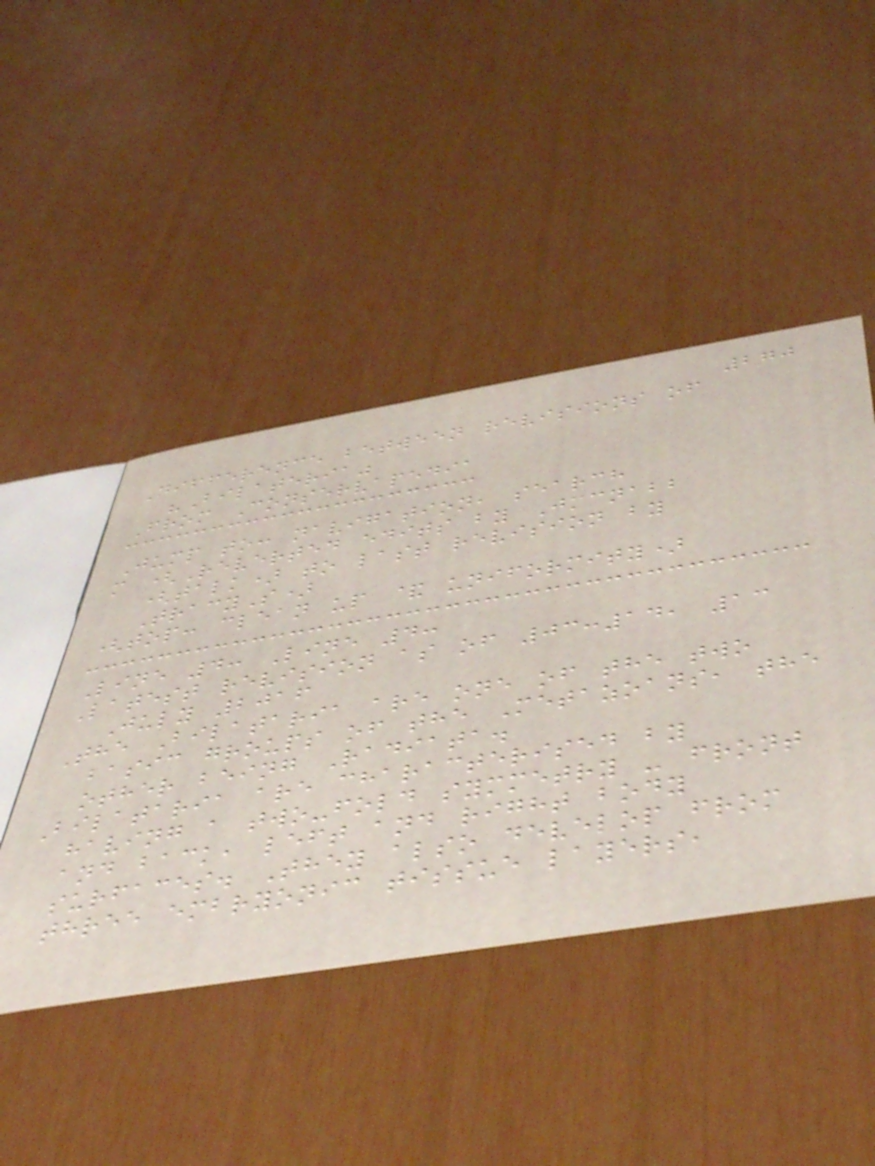270
Difference between revisions of
"Bilateria"
From Conservapedia
Jump to: navigation, search
m (Reverted edits by Jmcnabb
(talk) to last revision by
TracyS)
(top: clean up & uniformity)
Line 4: Line 4:
Latest revision as of 03:14, 13
July 2016
The Bilataria are one of the two
basic groups of the Metazoans, the
other being Radiata.
Bilataria are characterised by
having a two-fold symmetry - front
and back, left and right body
surfaces. They also develop from
three embryonic tissue layers,
